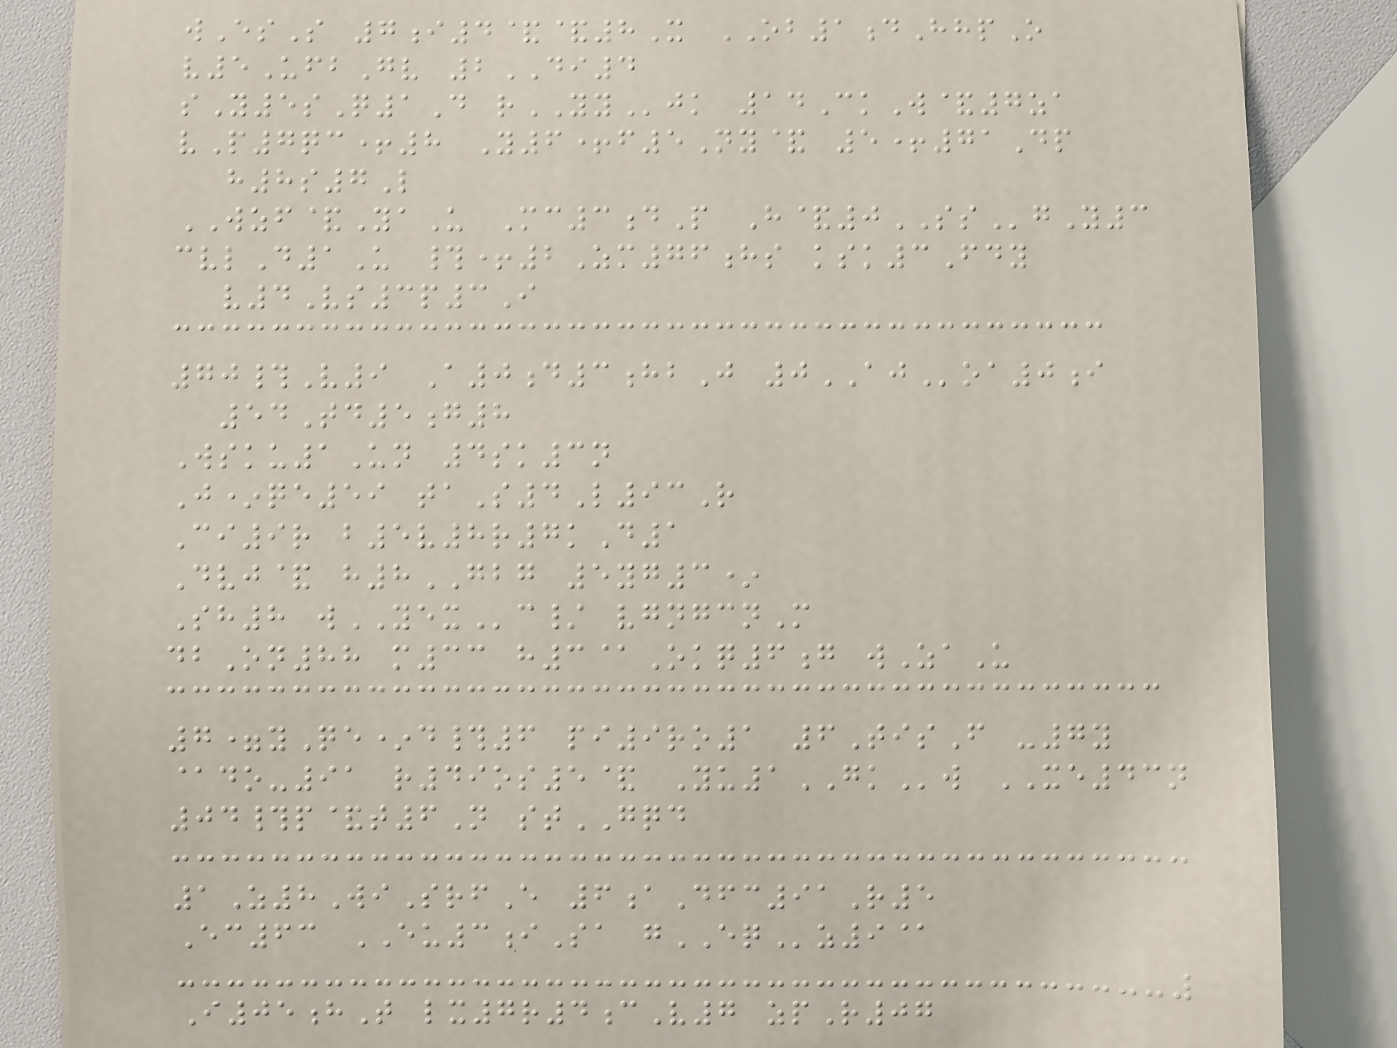wEsS 7i4&&8X OB1dHhpO
v5UfbGv 2DI4
sY5sQ1D rYYjk 14CkW&7za
vP7qc+8 Y6+f5Ny& 5+71Dp
h8s7L
WZF&YaU Mc3dP H&0SSgY3
cvlD1U #+2Zm76hs ksk3Fdy
v4Vs3p3I
70#V9 A0d3hbJ 0AJoa0i
54Td5g8
Wsku1Un 4sk3n
J*qe59 taS4L93R
Ci9r b5v8r7kD1
Dvj& h8GBG 5yg3*
Sh8 wYEXc/ vgngcnM
dbOn88 m33 h3@Okq6g wZaU
7=yQe*d#6 pi9ro1 6TisF -7y
@do-91 r49os5& Yu1GKw XE43n
04#p&t6N stGQD
1Z8WiSrfE 6aDfc91R5
Ec63 EU3iSa gEQz9@
I05hT lx7r4cV7 zpR07
